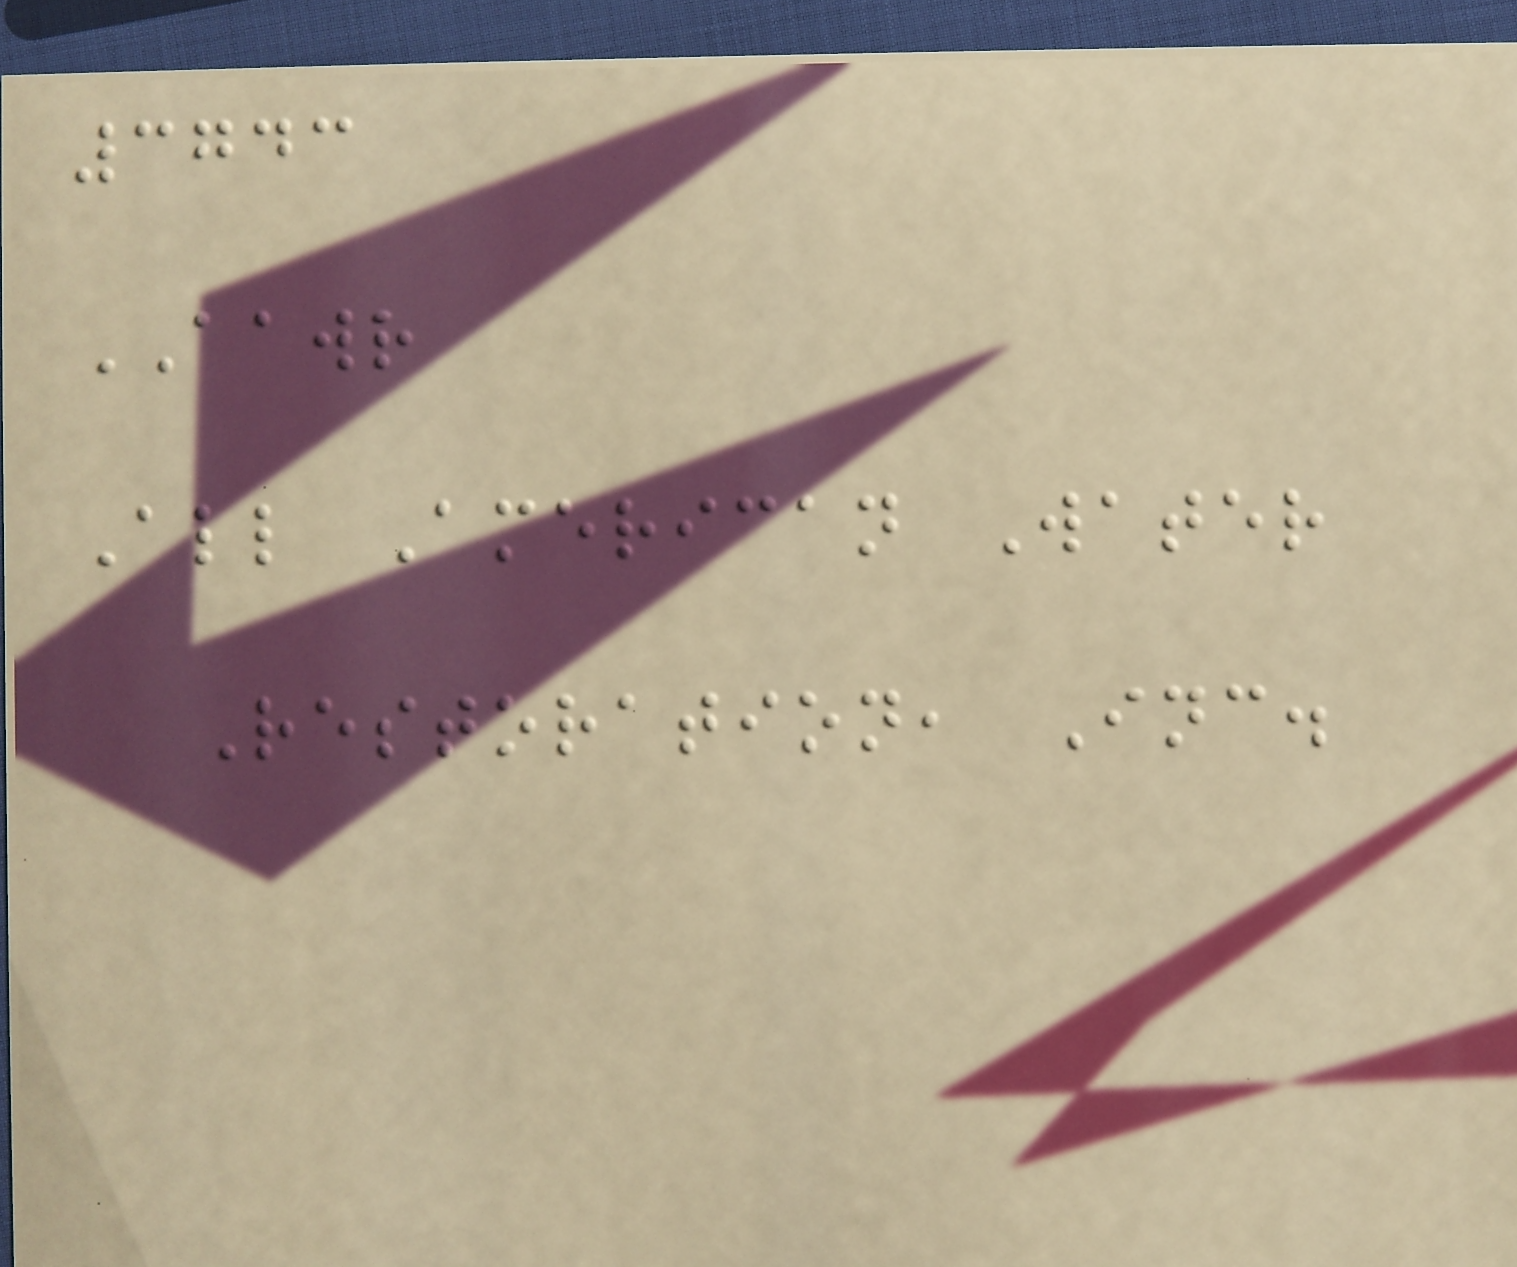3743
AAWR
All American Water
Restoration, Inc.
